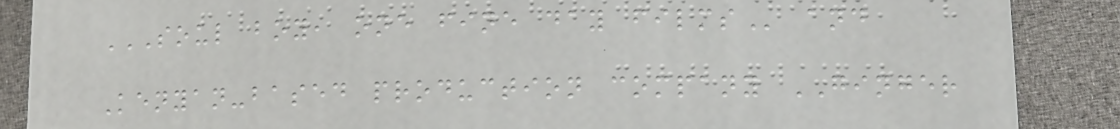SOUL BOY, ONE FINE DAY FILMS and
Kenyan-based production company GINGER
